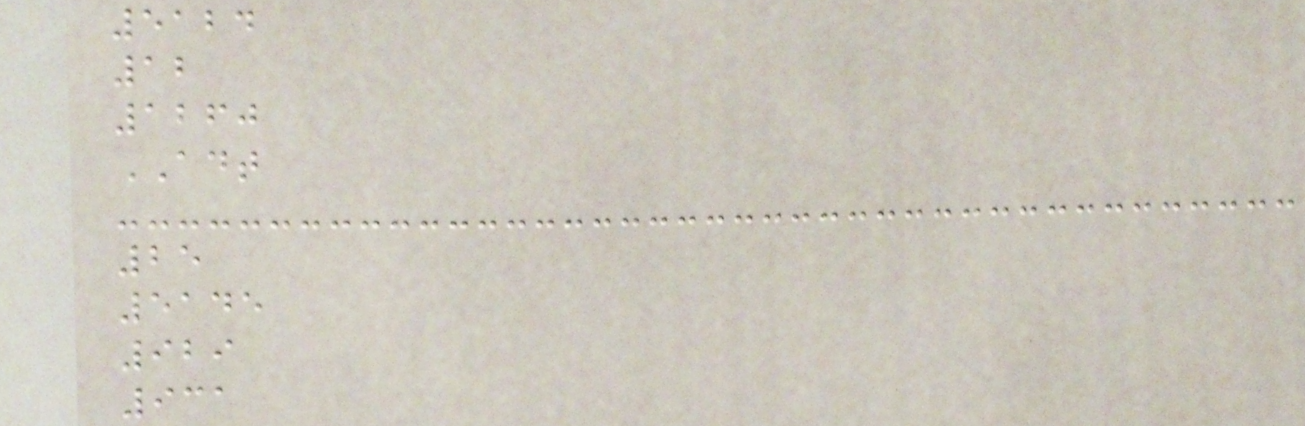5124
12
1260
ADT
25
5145
929
931
